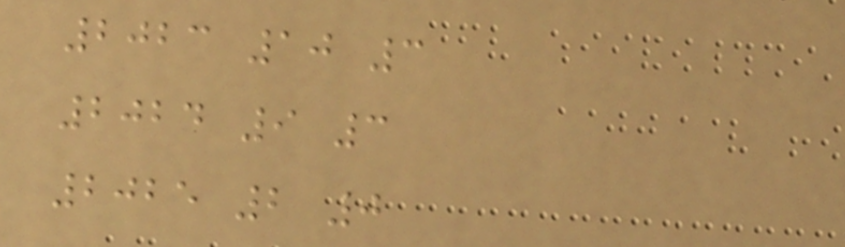2023 10 3
2024 9 3
2025 2 0
